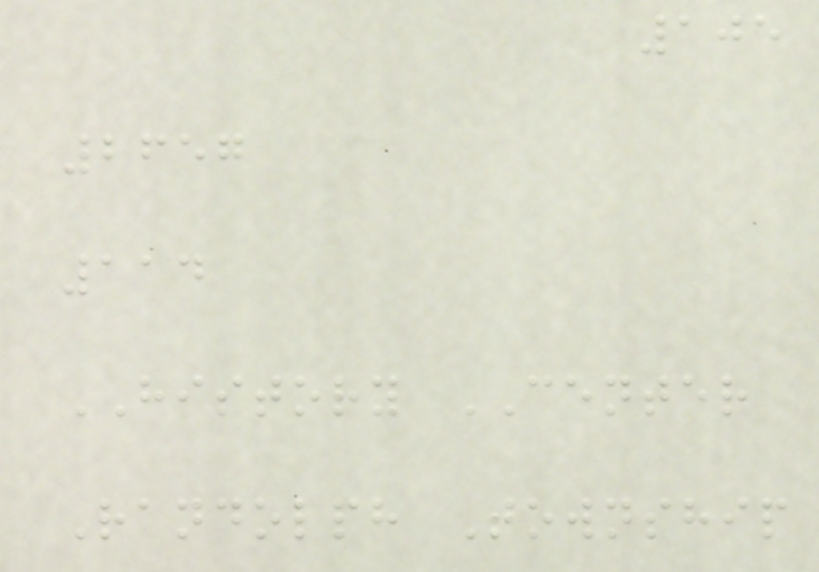105
2657
114
HISTORY CENTER
Randolph Township
